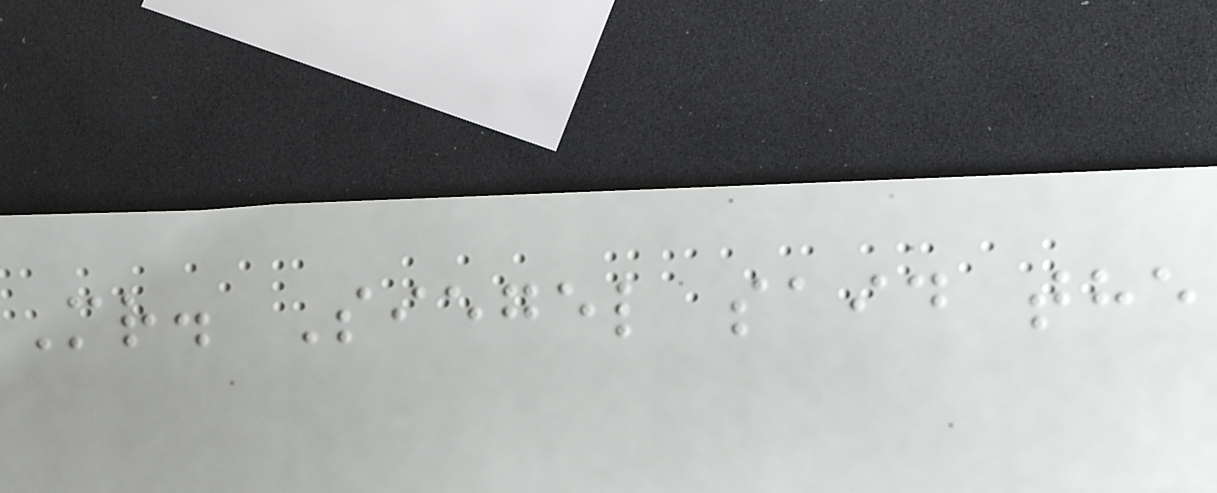Mr. Siegel said the
